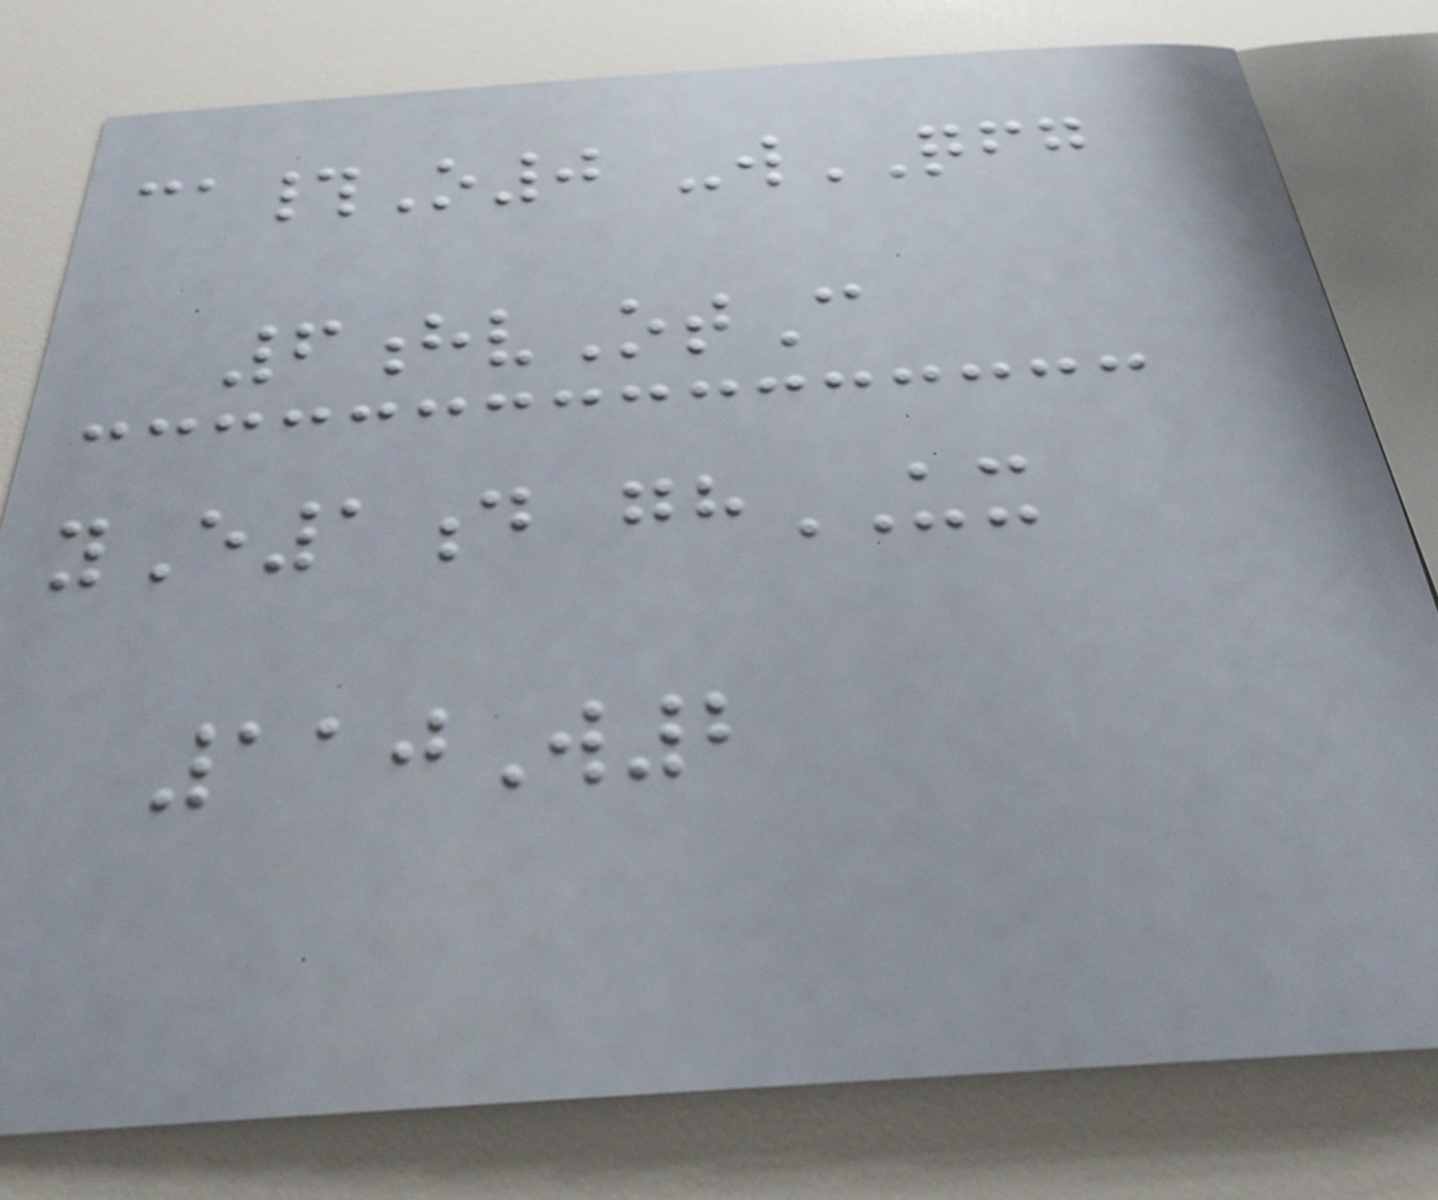ca#O0 -wQFG
6hvOtC
yE1d ghUX
110W2
